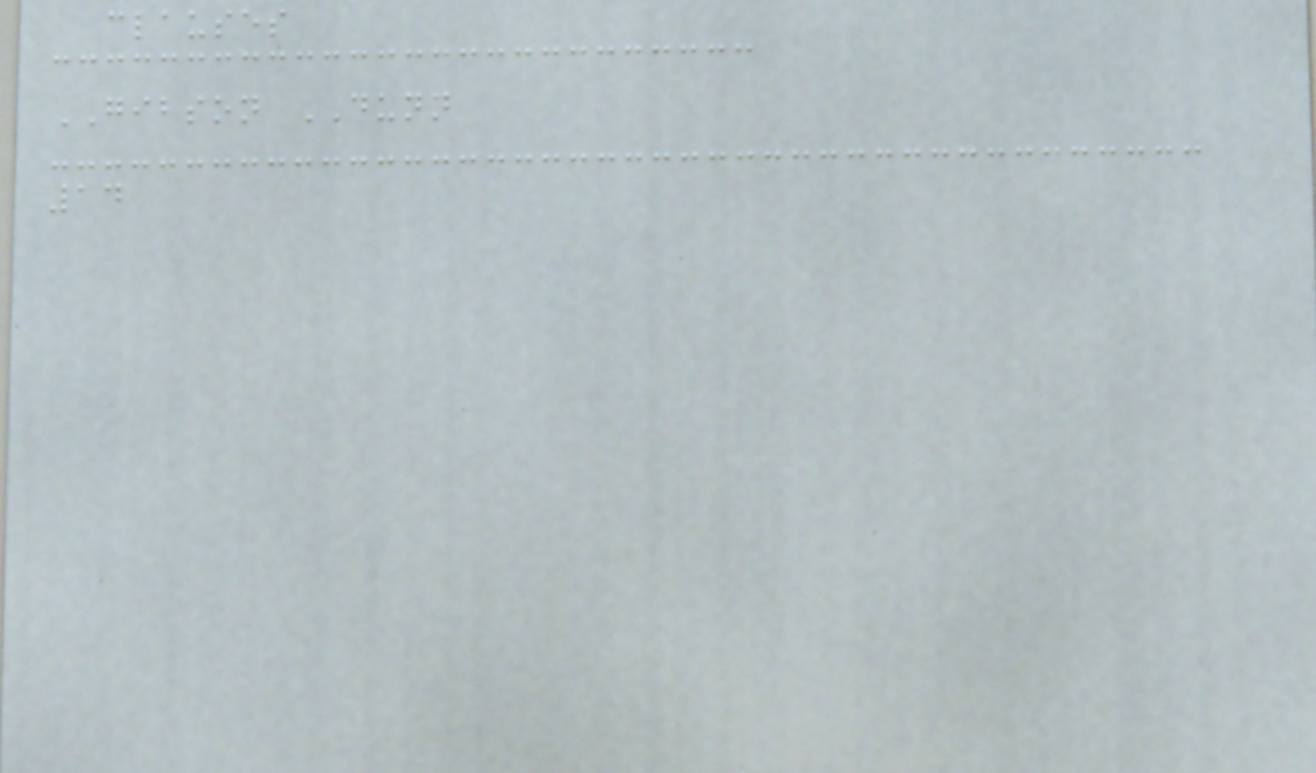clauses
GIBSON DUNN
14
